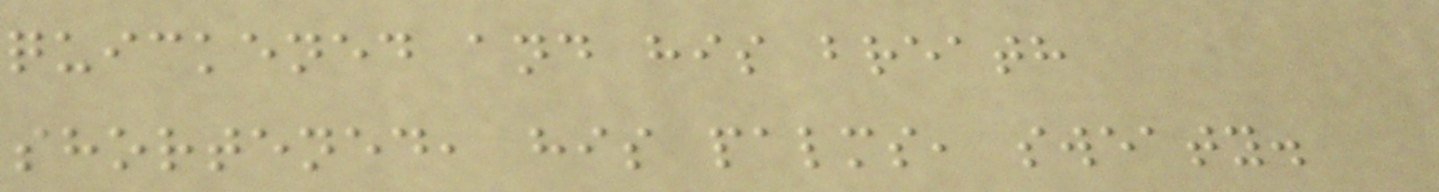quickened and his breath
shortened, his palms, sweaty.
